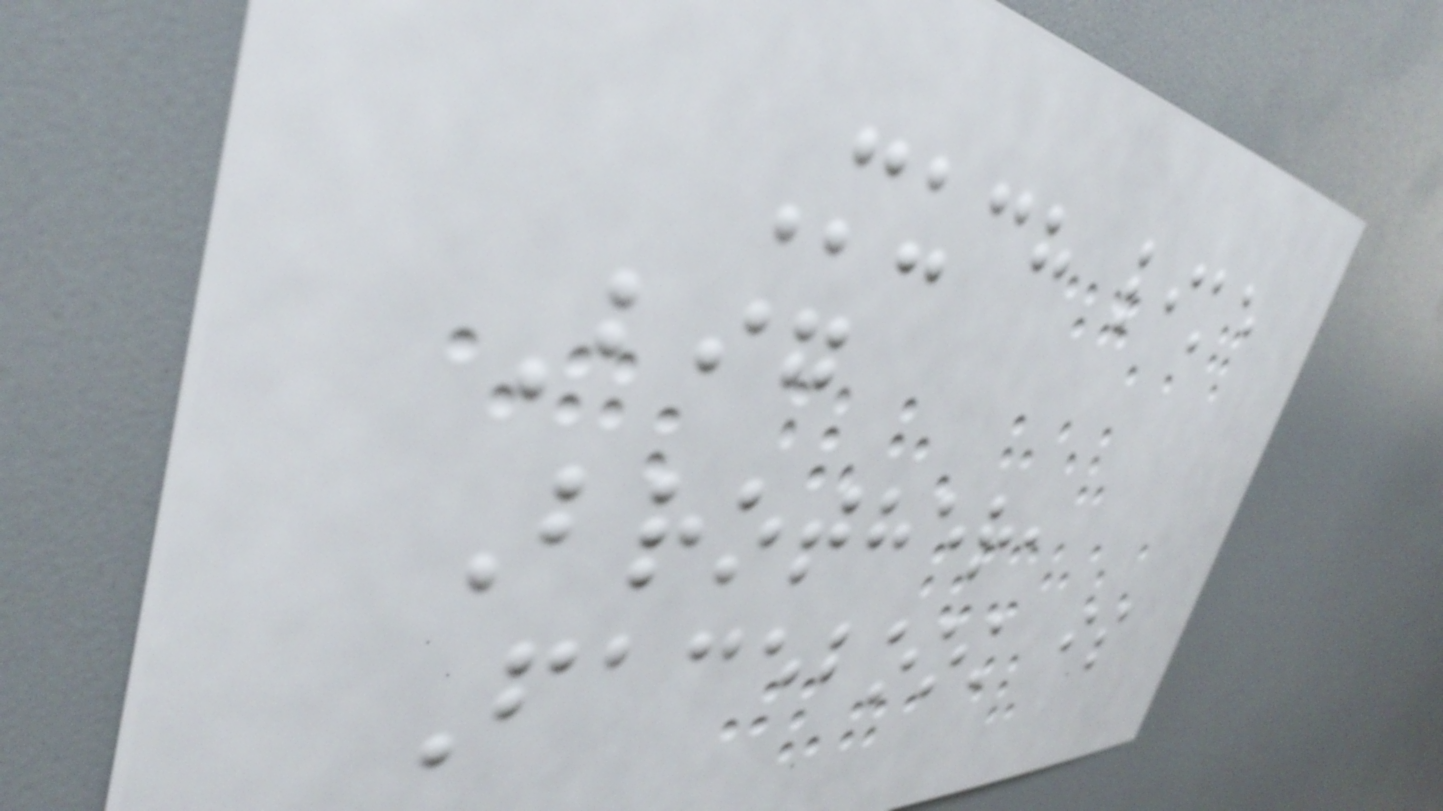Much like
Big
Brother,
Facebook is
